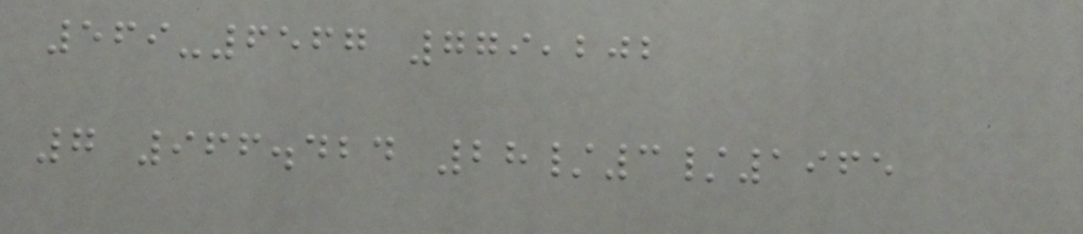569-6567 779,202
7 966.424 28/3/1965
